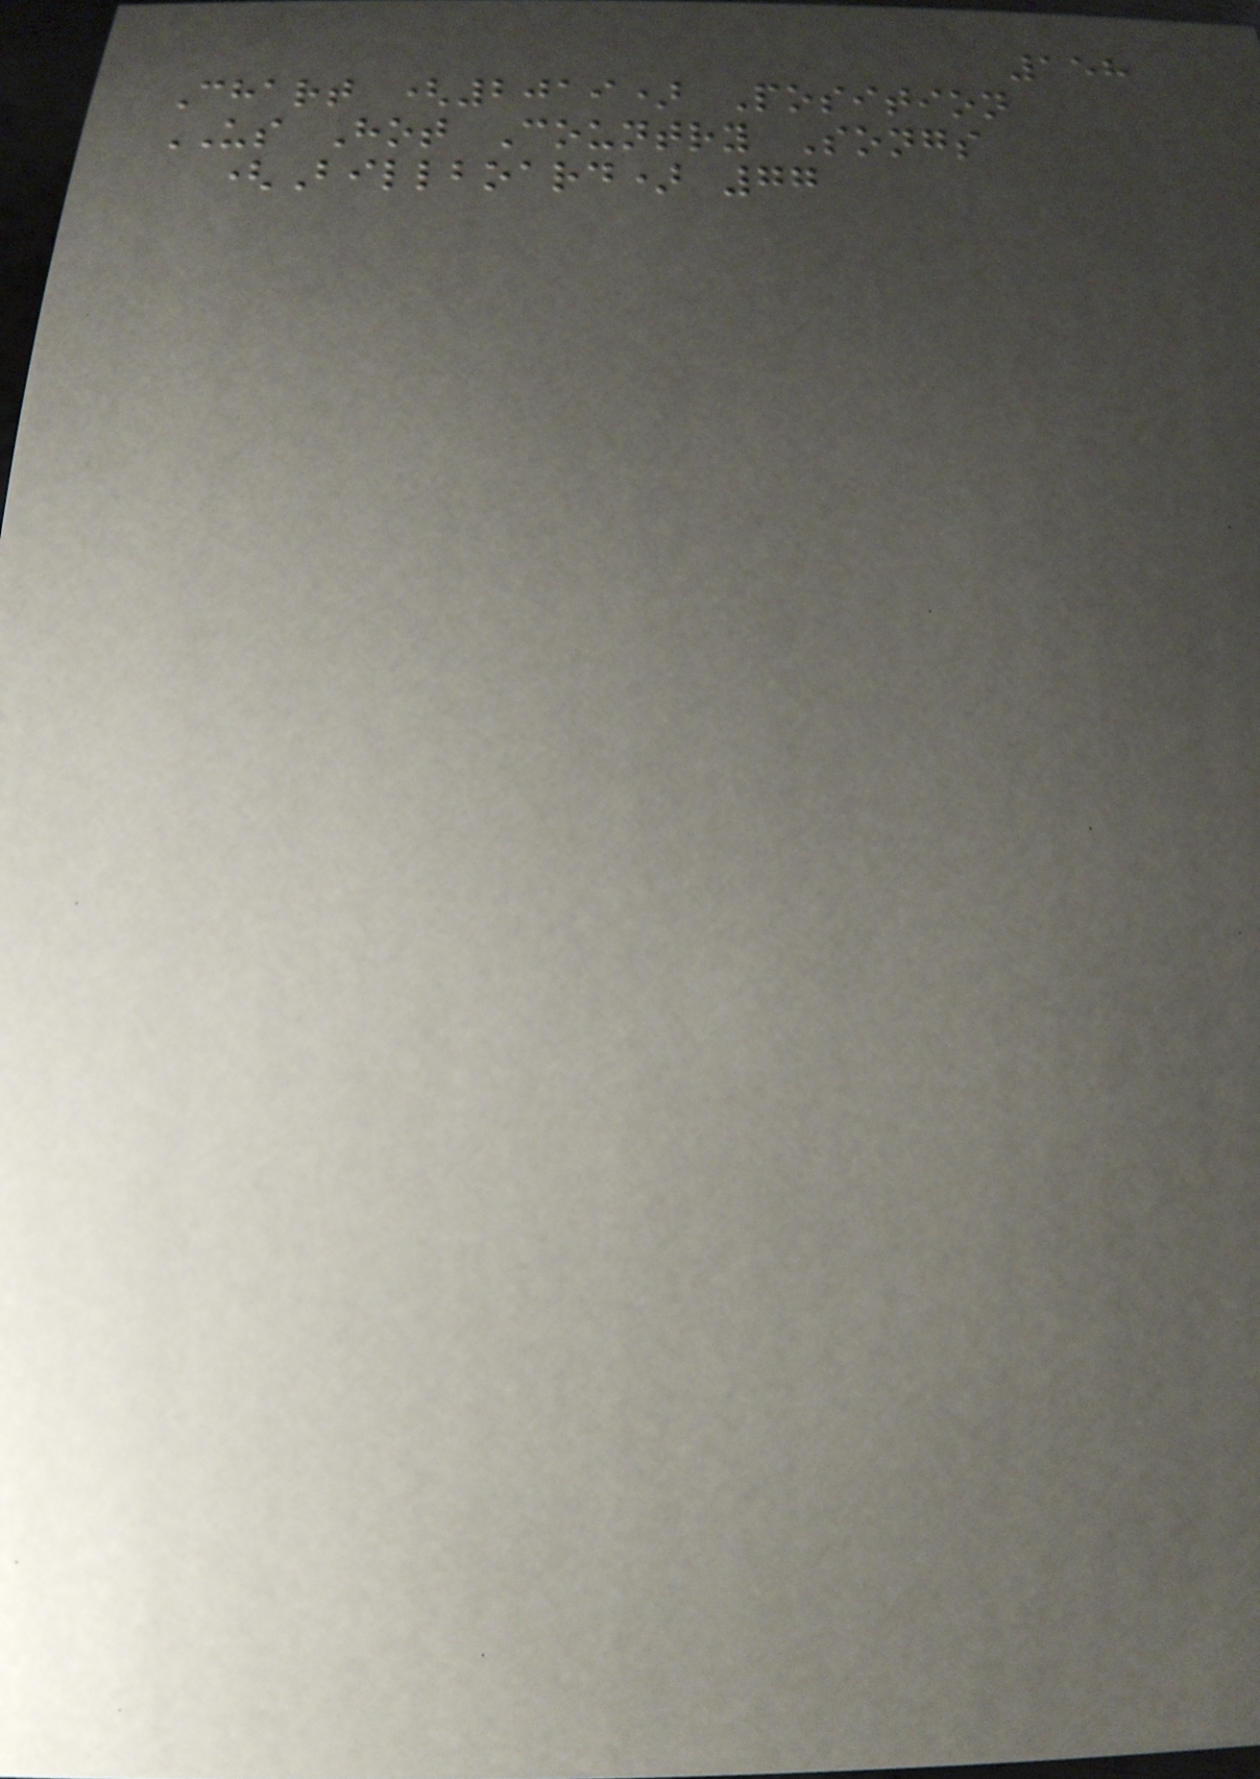158
Chart (2019) Position
US Hot Country Songs
(Billboard) 77
